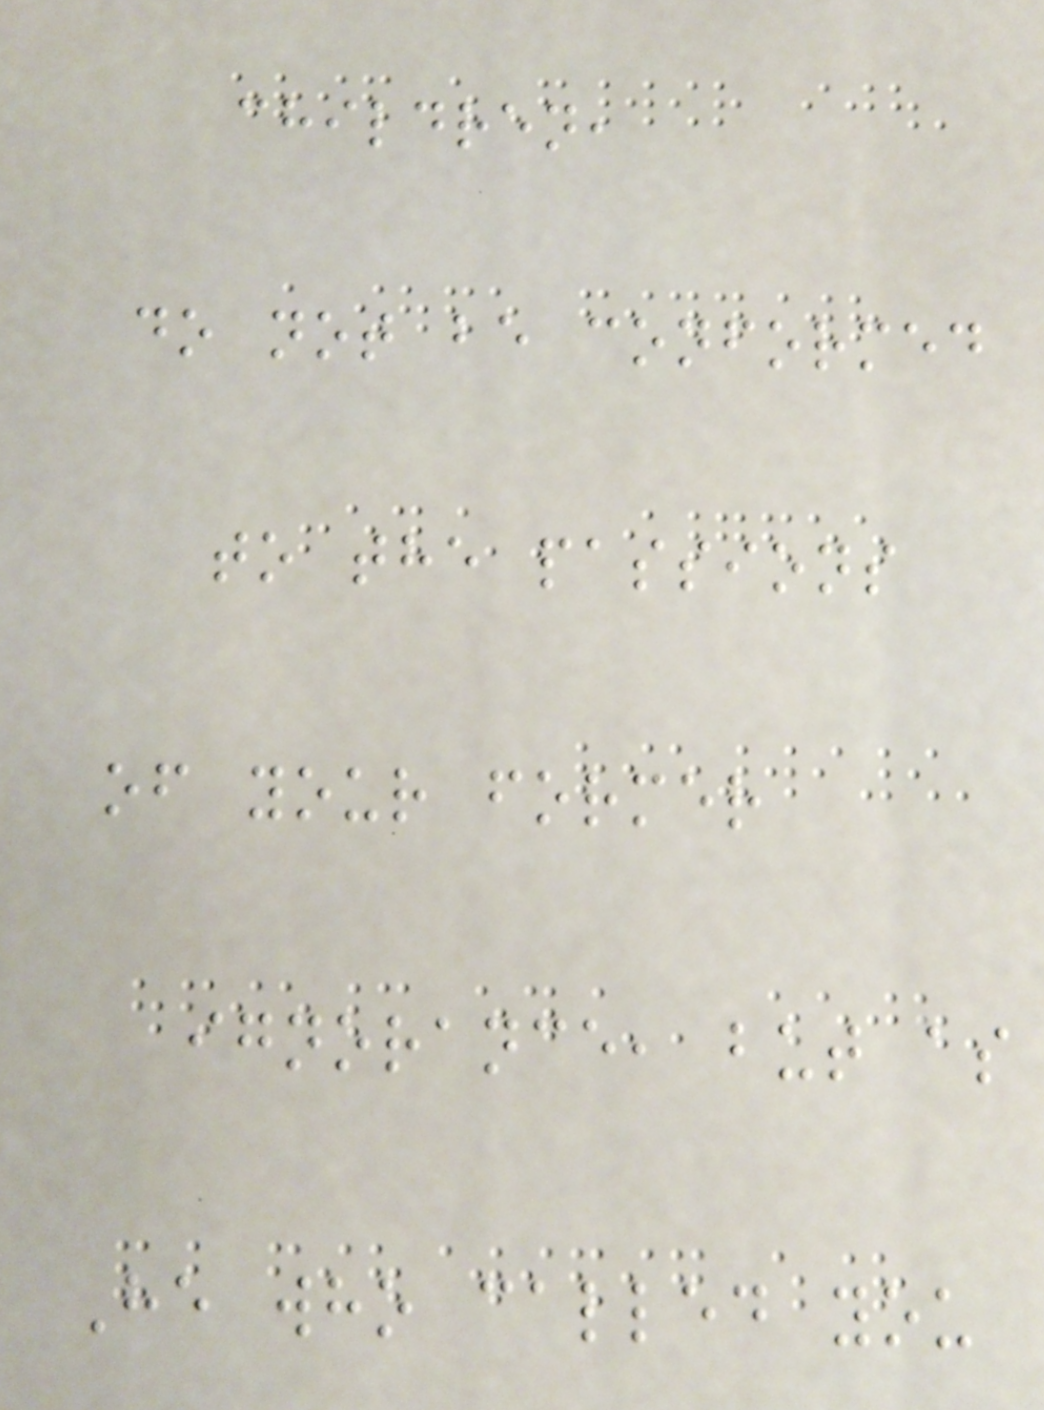children,
do not be conformed
to the passions
of your former
ignorance, but as
He who called you
